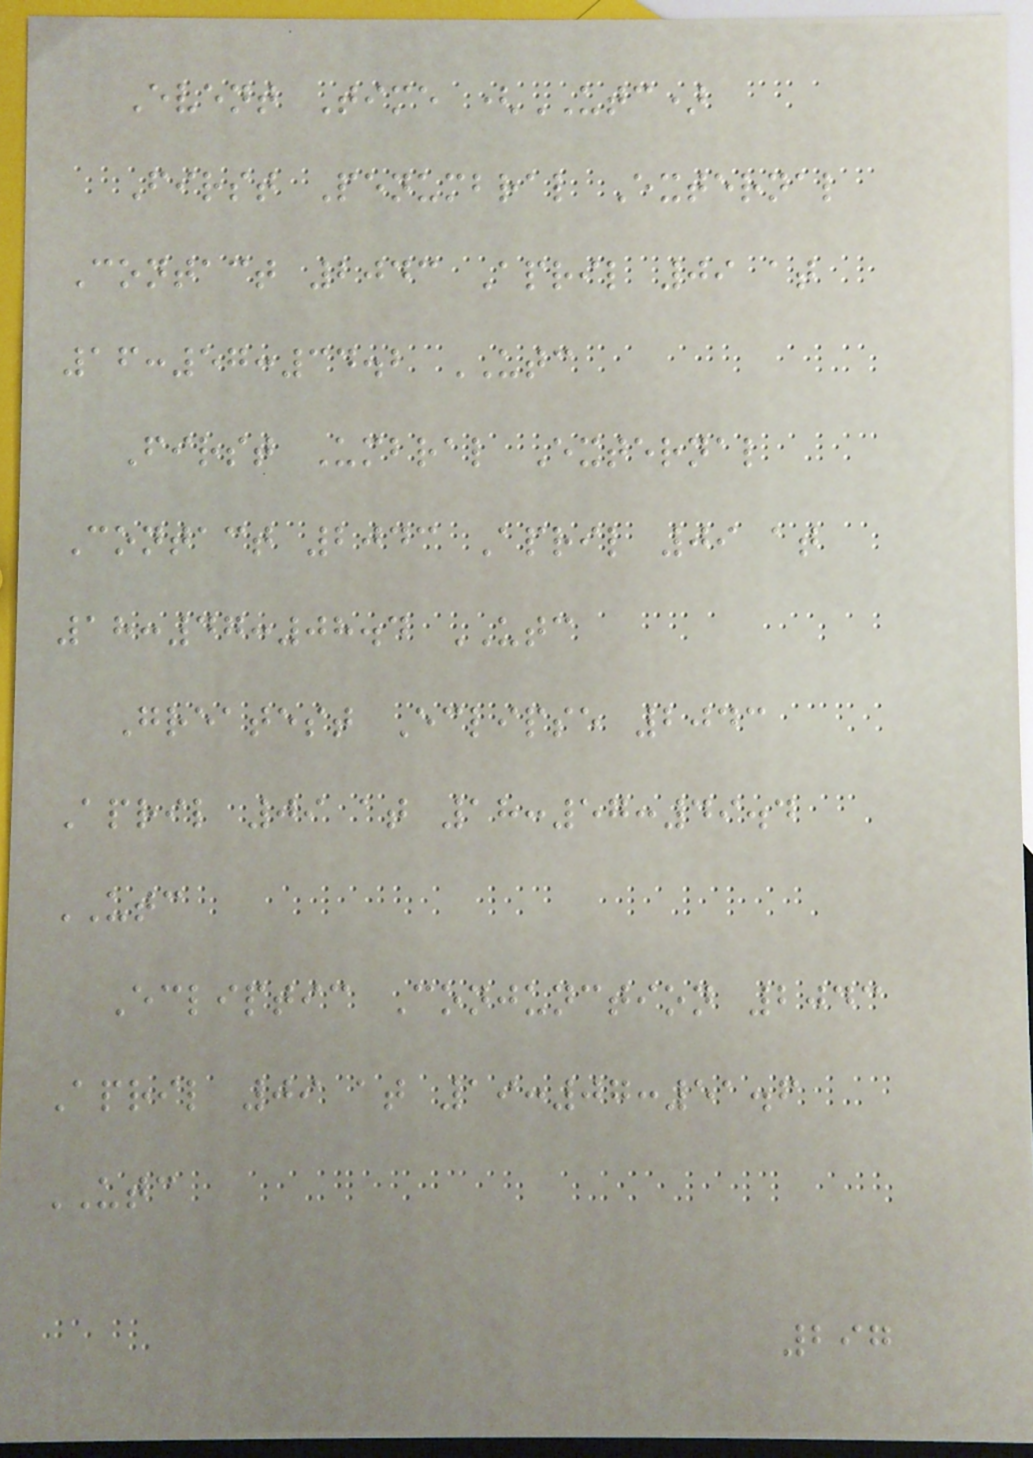Event Time (UTC)
First Penumbral External
Contact 2043 April 09 at
16:57:34.2 UTC
First Umbral External
Contact 2043 April 09 at
18:47:08.4 UTC
Greatest Eclipse 2043
April 09 at 18:57:49.4
UTC
Ecliptic Conjunction 2043
April 09 at 19:07:51.6
UTC
297
